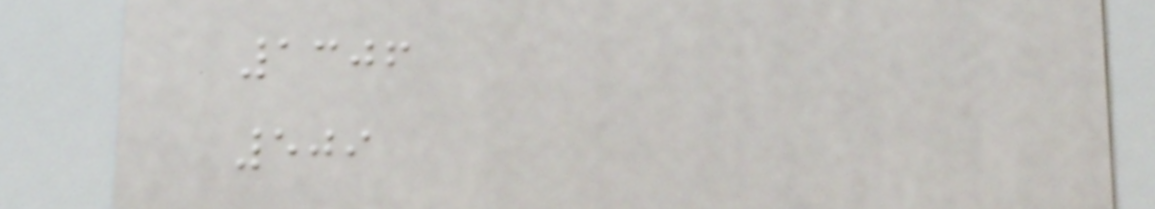1306
509
